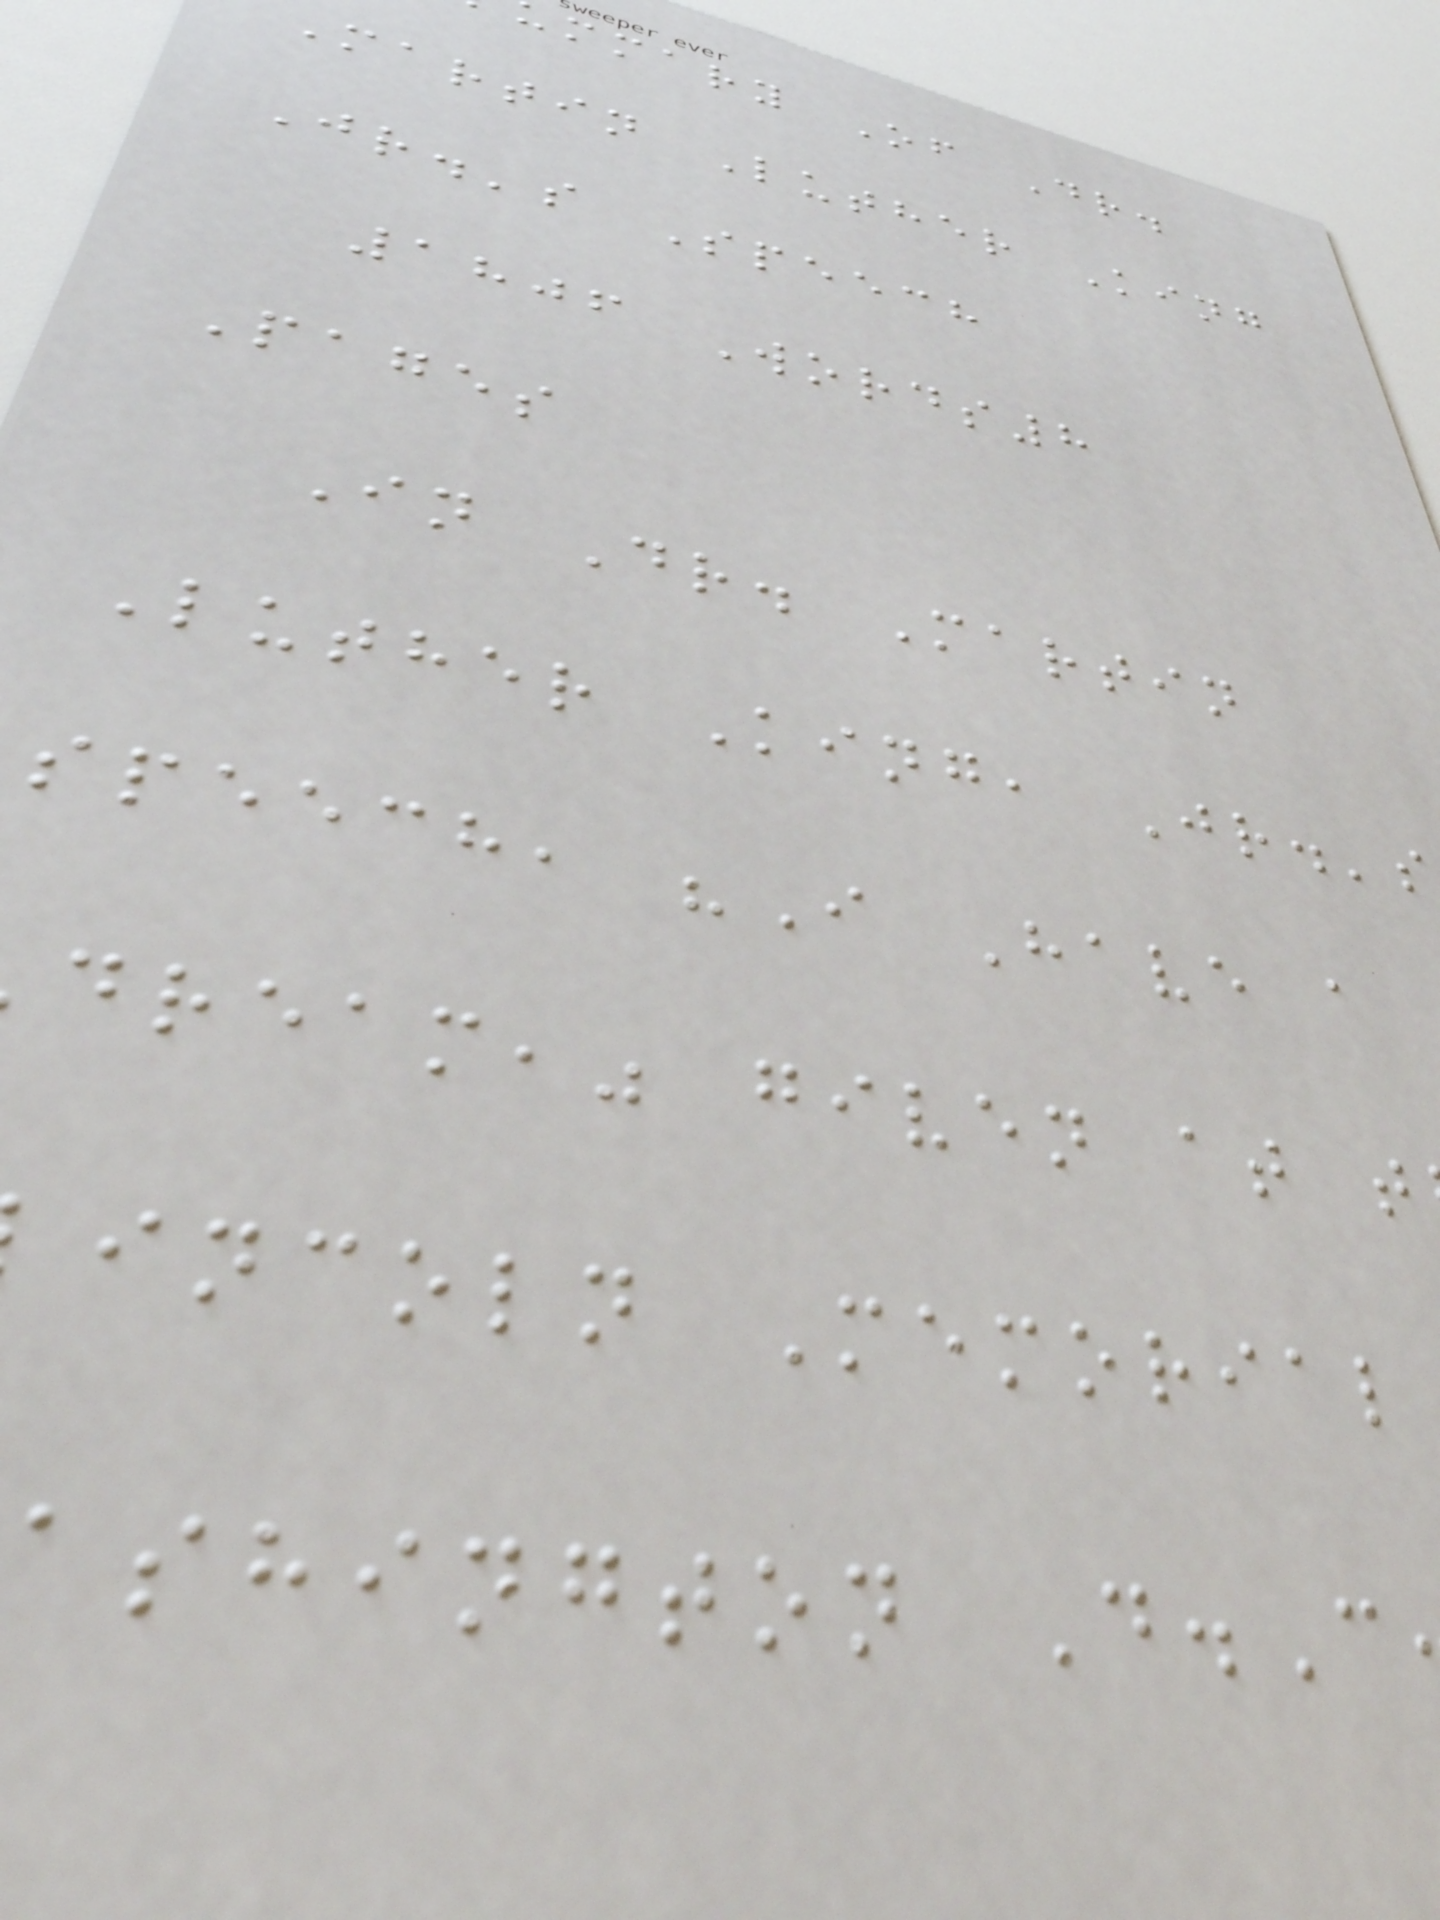mmary Of Dr.
Martin Luther King
Jr.'s Speech
1806 Words8
Pages
In Dr. Martin
Luther King, Jr.'s
speech, "I Have a
dream," given at t
incoln Memorial
ashington D.C
